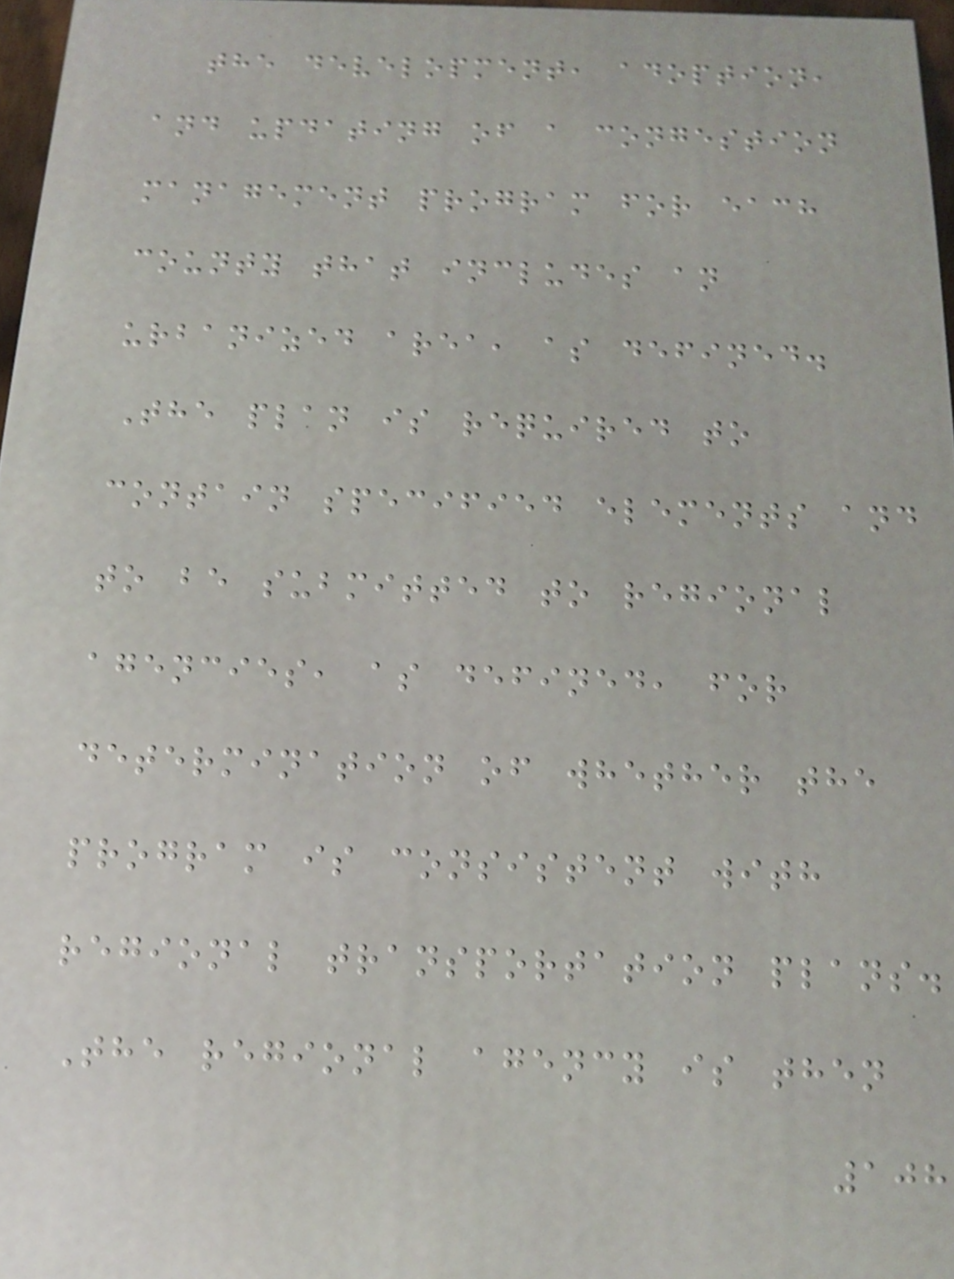the development, adoption,
and updating of a congestion
management program for each
county that includes an
urbanized area, as defined.
The plan is required to
contain specified elements and
to be submitted to regional
agencies, as defined, for
determination of whether the
program is consistent with
regional transportation plans.
The regional agency is then
108
